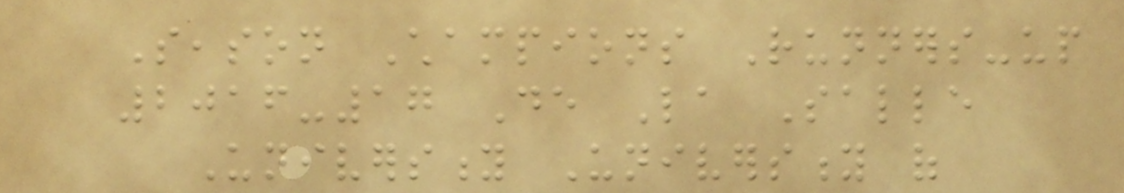Season Champions Runners-up
2016-17 De La Salle
University University of
